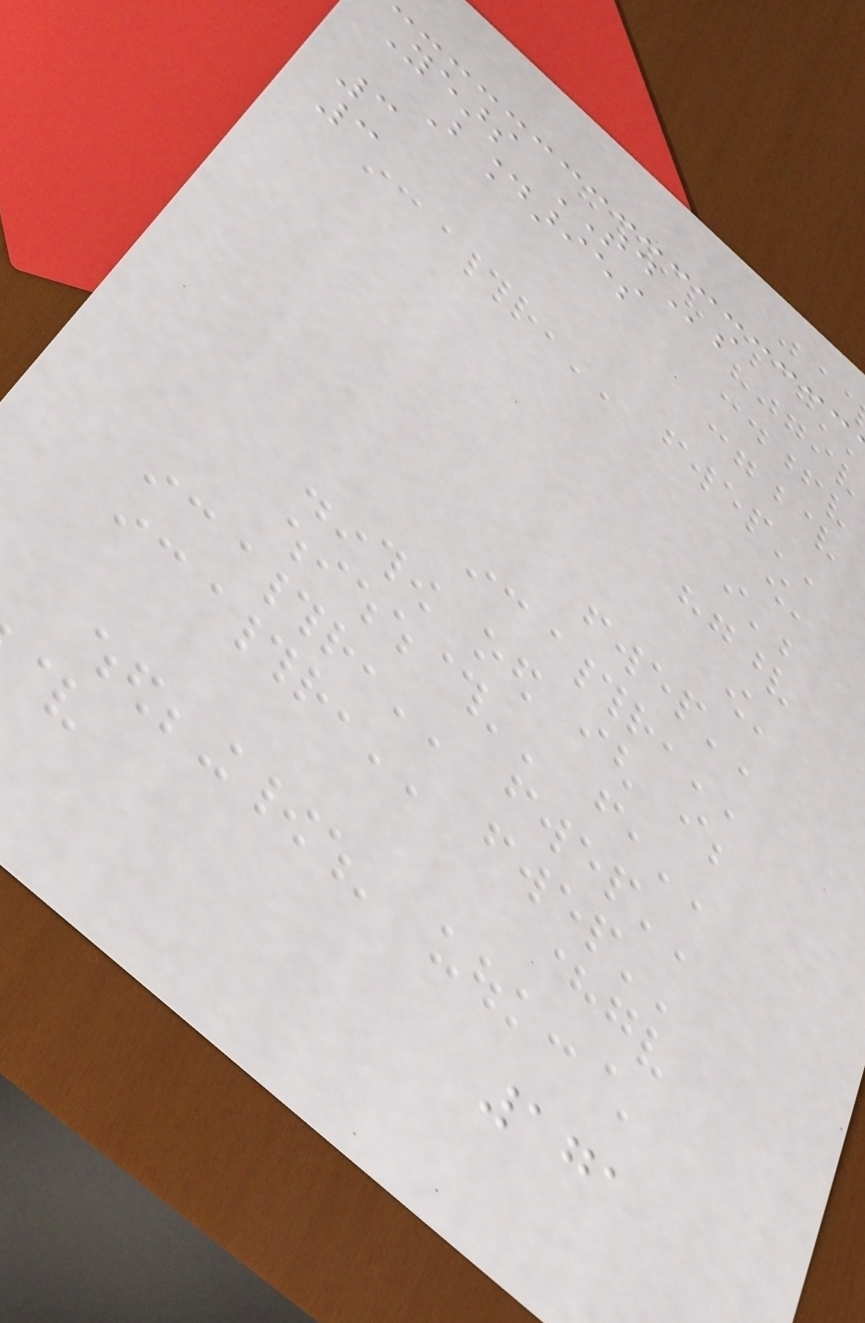Years TDs
Boundaries
3
3
171
